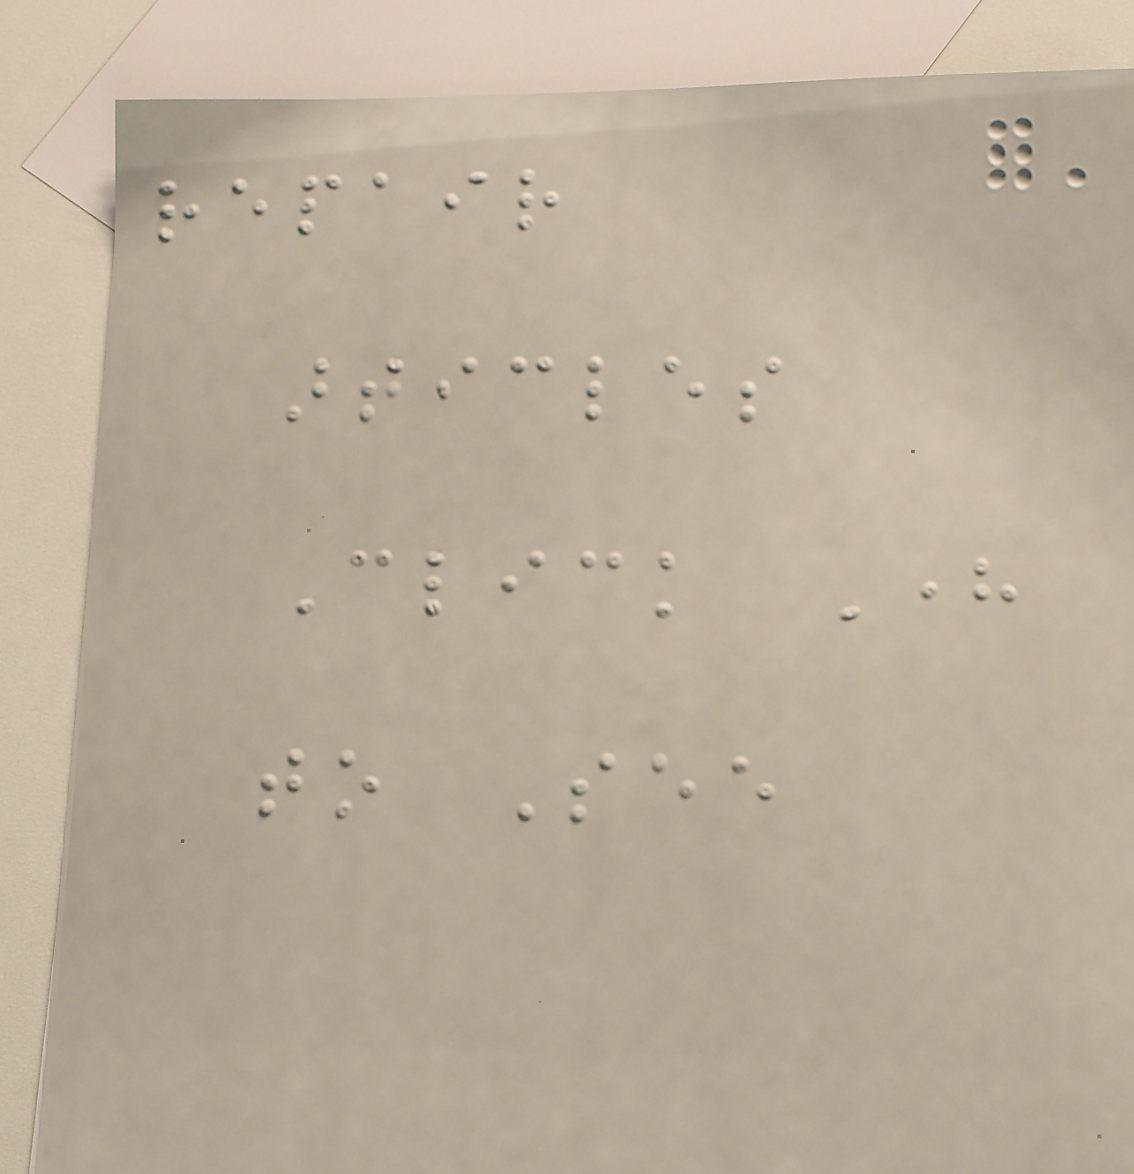repair
articles
Click Here
to See
